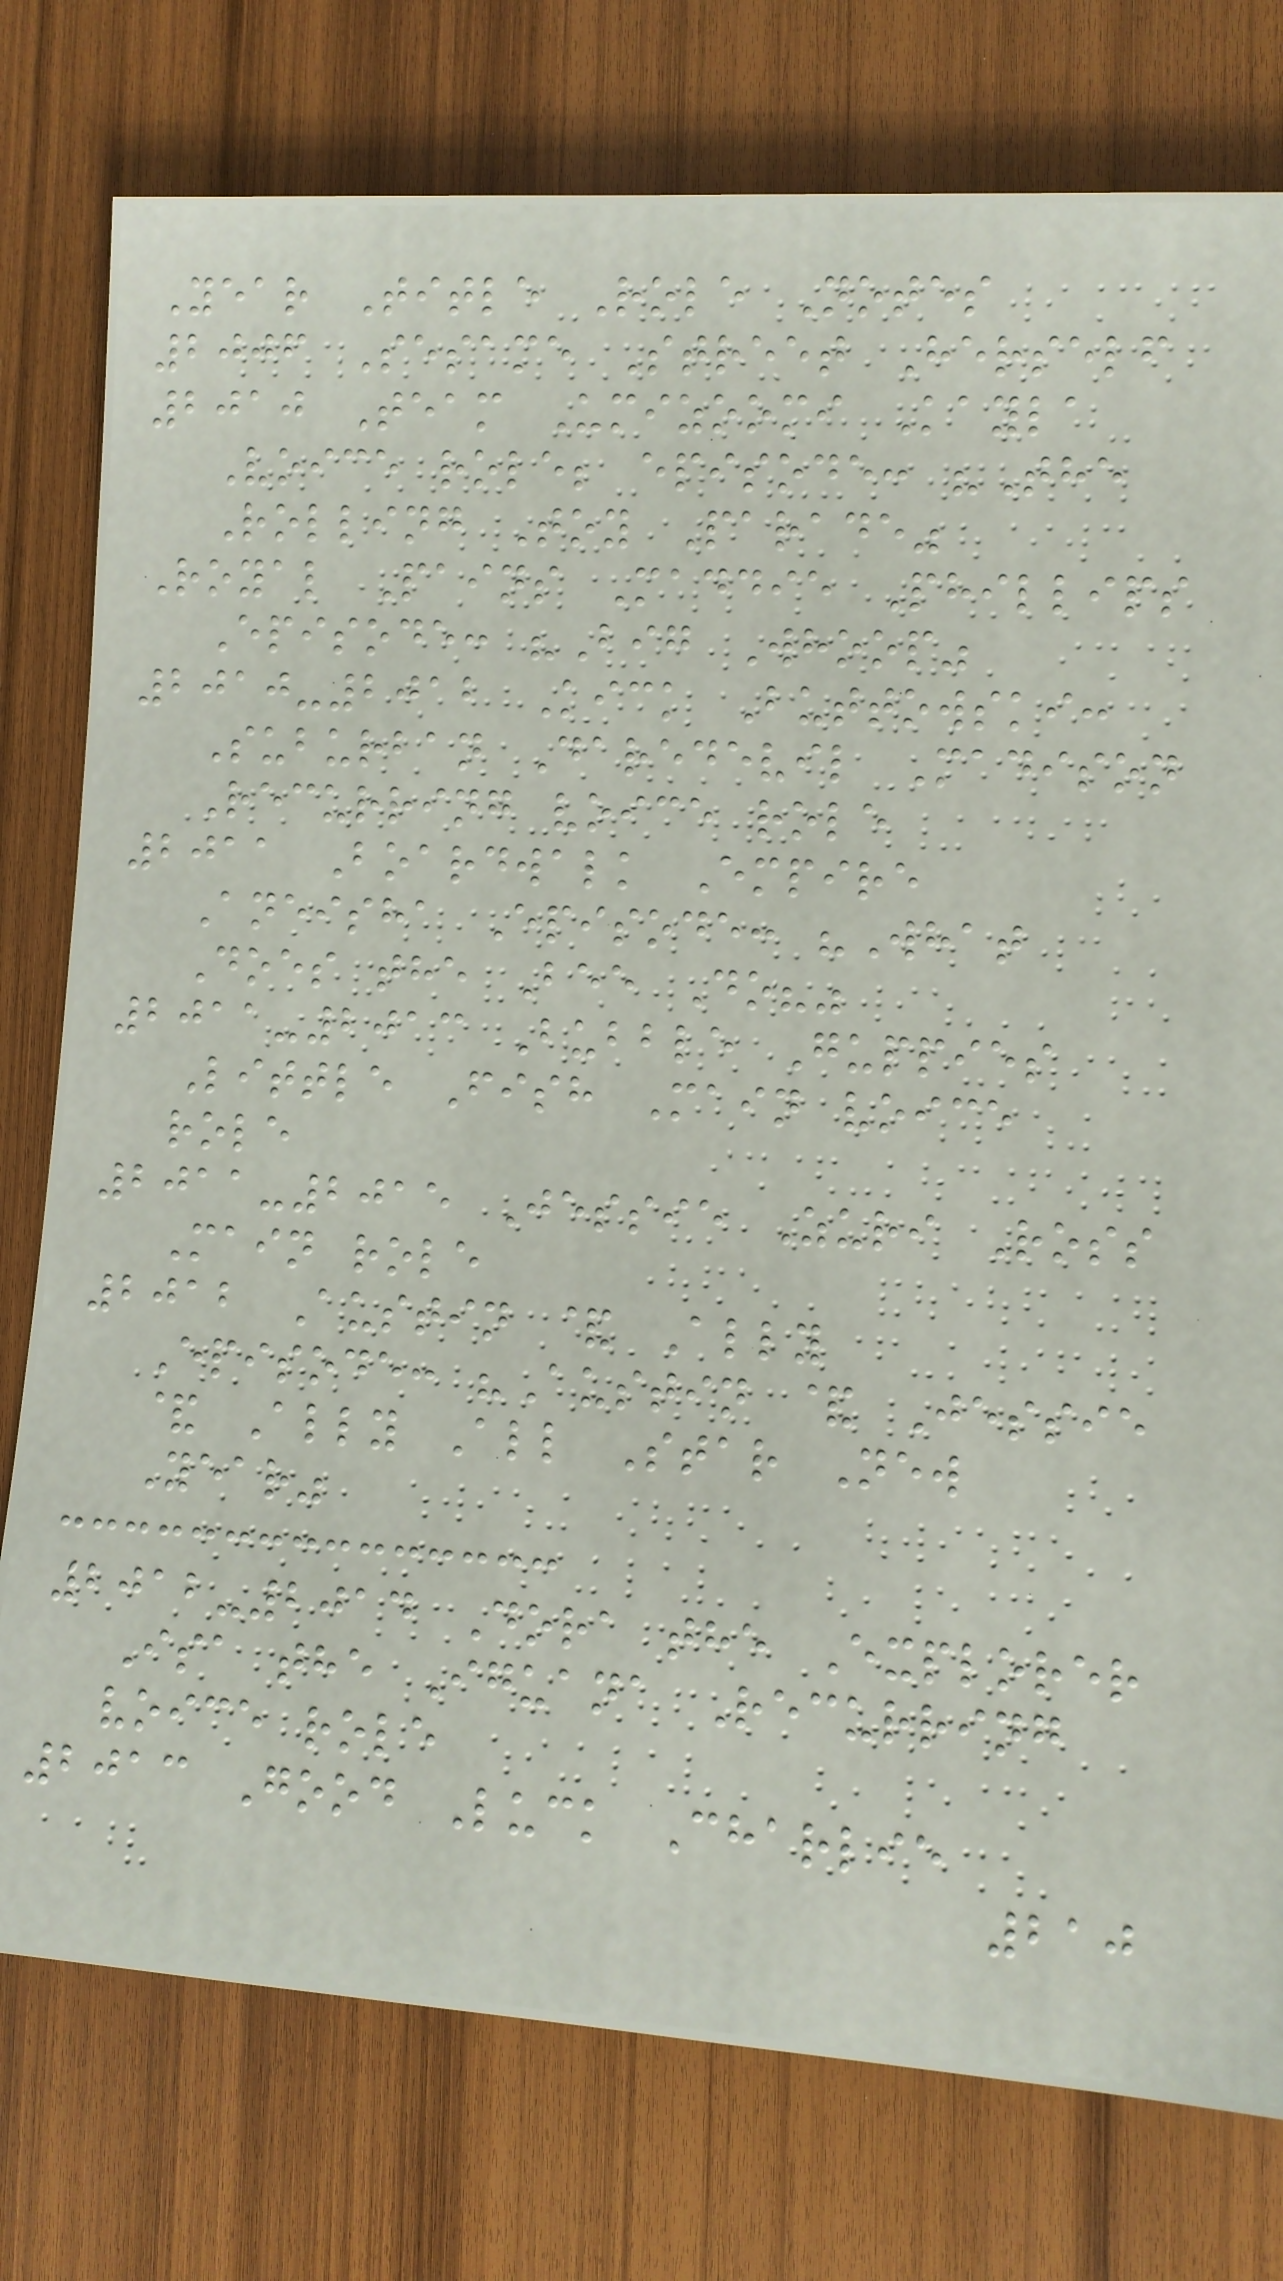Year Title Role Notes
2006 Sesame Street Herself
2010 Team Umizoomi Kayla
Voice role; episode: "The
Rolling Toy Parade"
Royal Pains Maddie Phillips
Episode: "Big Whoop"
2010-2012 Kick Buttowski:
Suburban Daredevil Madison
Recurring voice role
2011 Boardwalk Empire
Aneisha Episode: "What
Does the Bee Do?"
2011-2013 Bubble Guppies
Little Fish Main voice
role
2011-2015 Jessie Zuri Ross
Main role
2012 Austin & Ally
Episode: "Austin & Jessie
& Ally All Star New
Year"
2012-2014 Dora the Explorer
Isa the Iguana Recurring
voice role
2013 Good Luck Charlie
210
